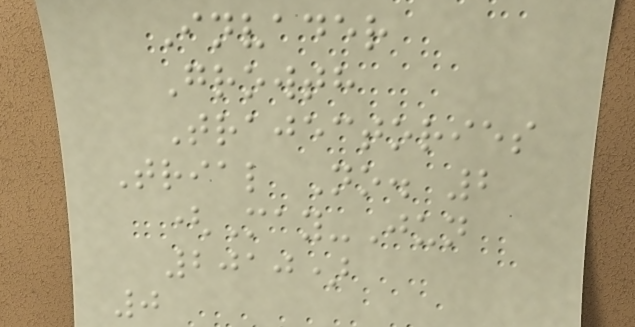Invader
Growth
Trajectories
Trial No. 2
(May-Jun
2010)
0
